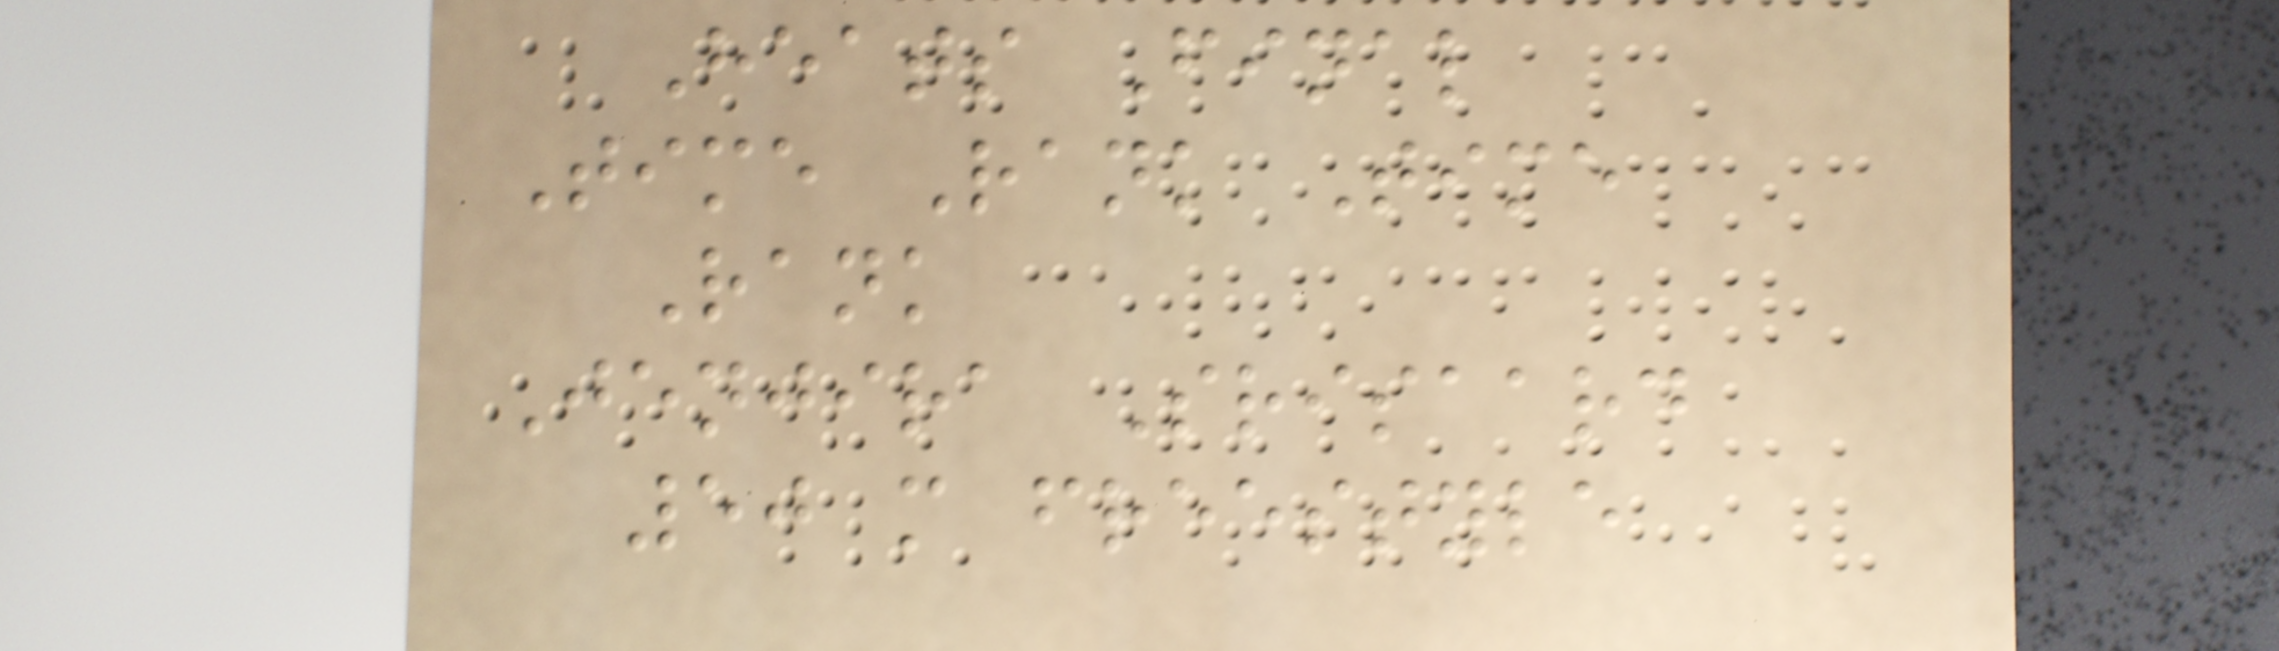Heats Final
Time Rank Time
Rank
Jenjira Srisaard
50 m freestyle
